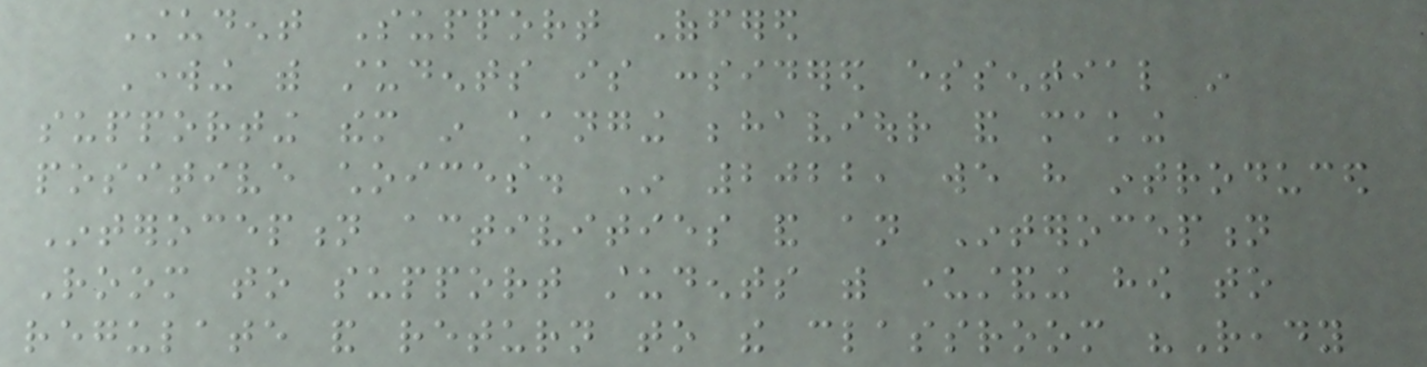Student Support Offered
Working with students is considered essential in
supporting them in changing behaviour and making
positive choices. In 2022, we have introduced
Interoception activities and an Interoception
Room to support students with understanding how to
regulate and return to the classroom "Ready
